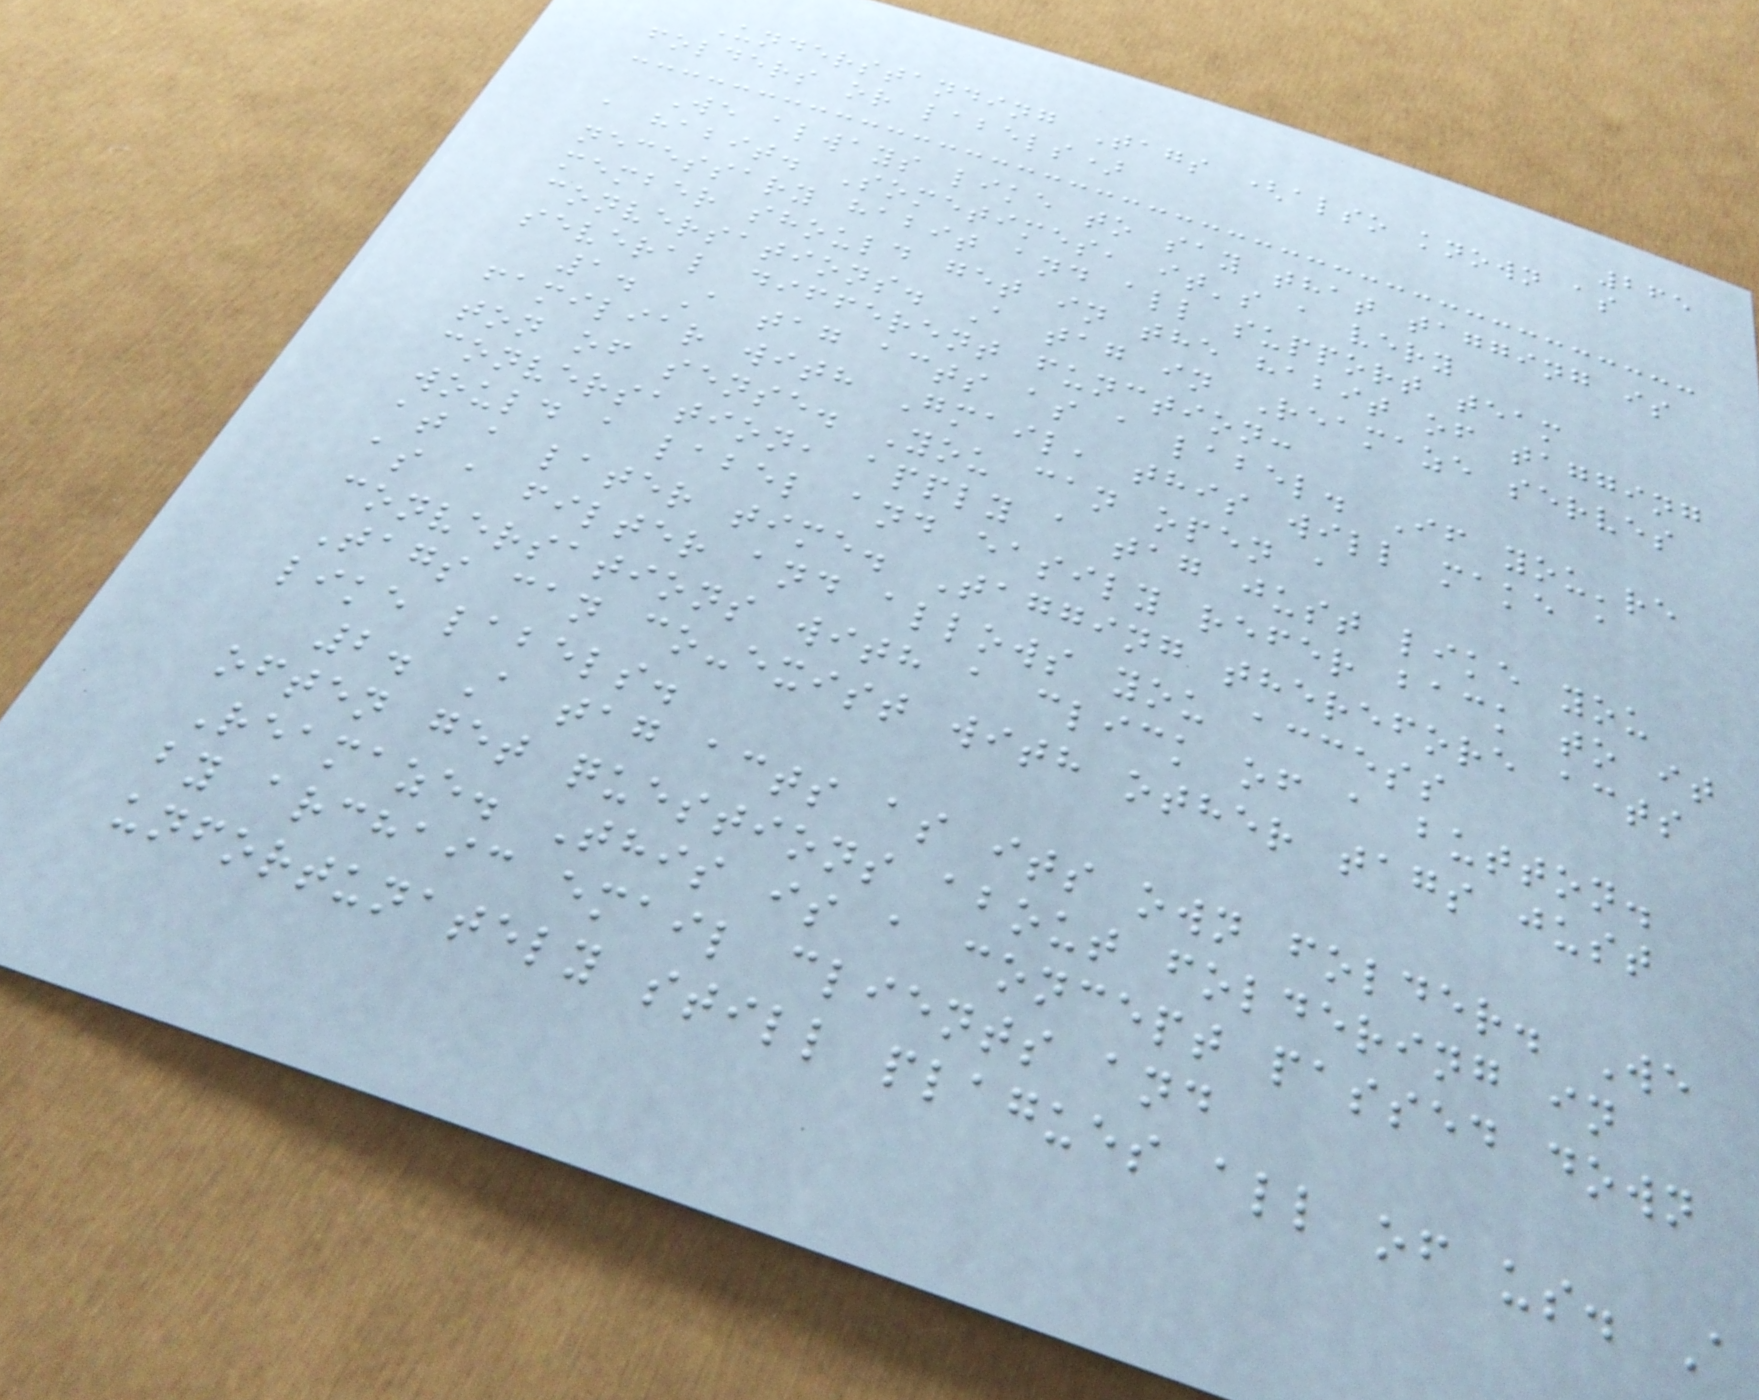265
Understanding Tags (also known as
folders or labels)
We always like to say that tagging is
a habit. Sometimes, it's a very
necessary habit and all support team
member should get in the habit of tagging
conversations. A tag in Reamaze serves
several different function:
1. A tag acts as a label. If you're
familiar with Gmail, this will make a
ton of sense. You can open a
conversation, apply a tag just like you
would a label and easily refer back to it
at a later time. Tagging therefore acts
as a filter and allows you access
conversations with a click of a button.
Tags can co-exist with other tags just
like labels.
2. A tag acts as its own folder. We
often get questions about foldering in
Reamaze. This is a concept passed down
by archaic email clients and
unfortunately still plagues all of us. A
